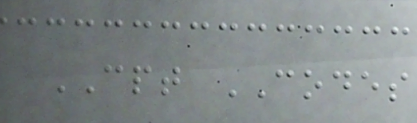CPT CODES
